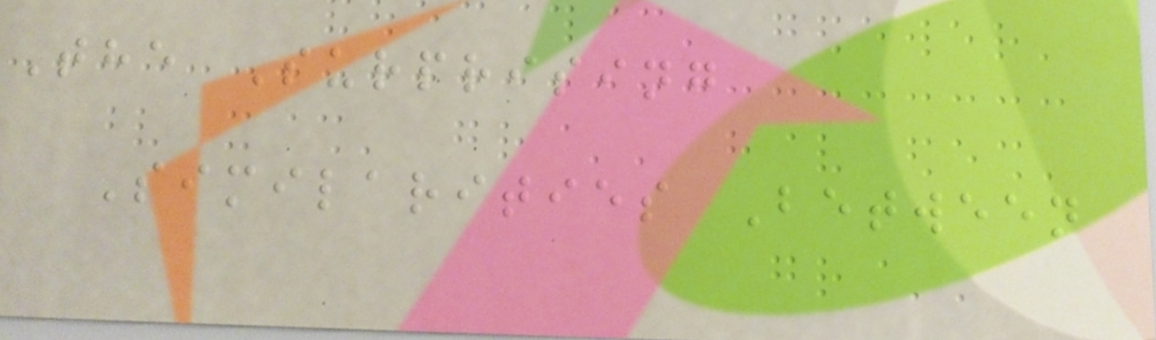The Surprising
Similarities Between
